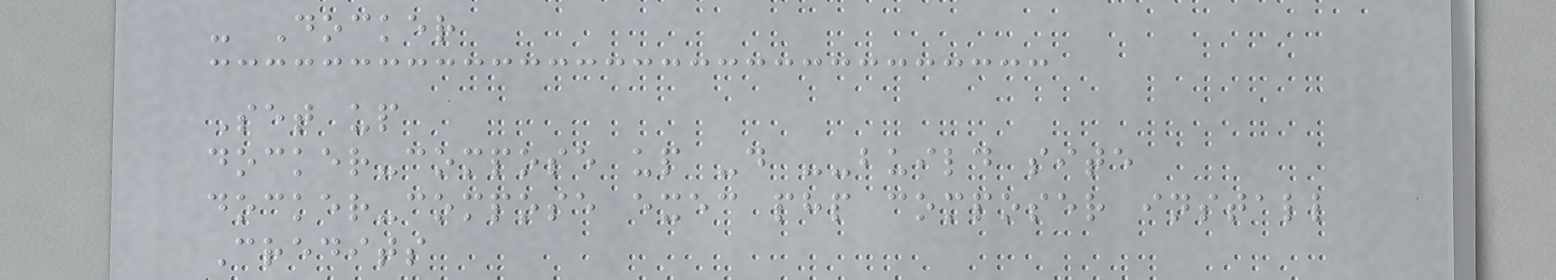- Docker
Set up
docker-compose up -d --build site
docker-compose exec php composer install
Credits
